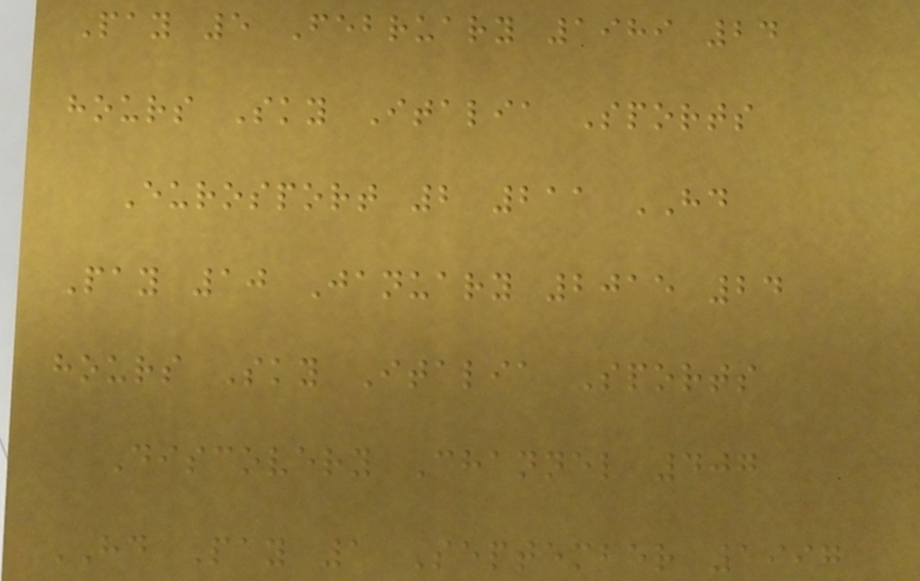Pay 5 February 1989 24
hours Sky Italia Sports
Eurosport 2 211 HD
Pay 10 January 2015 24
hours Sky Italia Sports
Discovery Channel 407
HD Pay 1 September 1997
